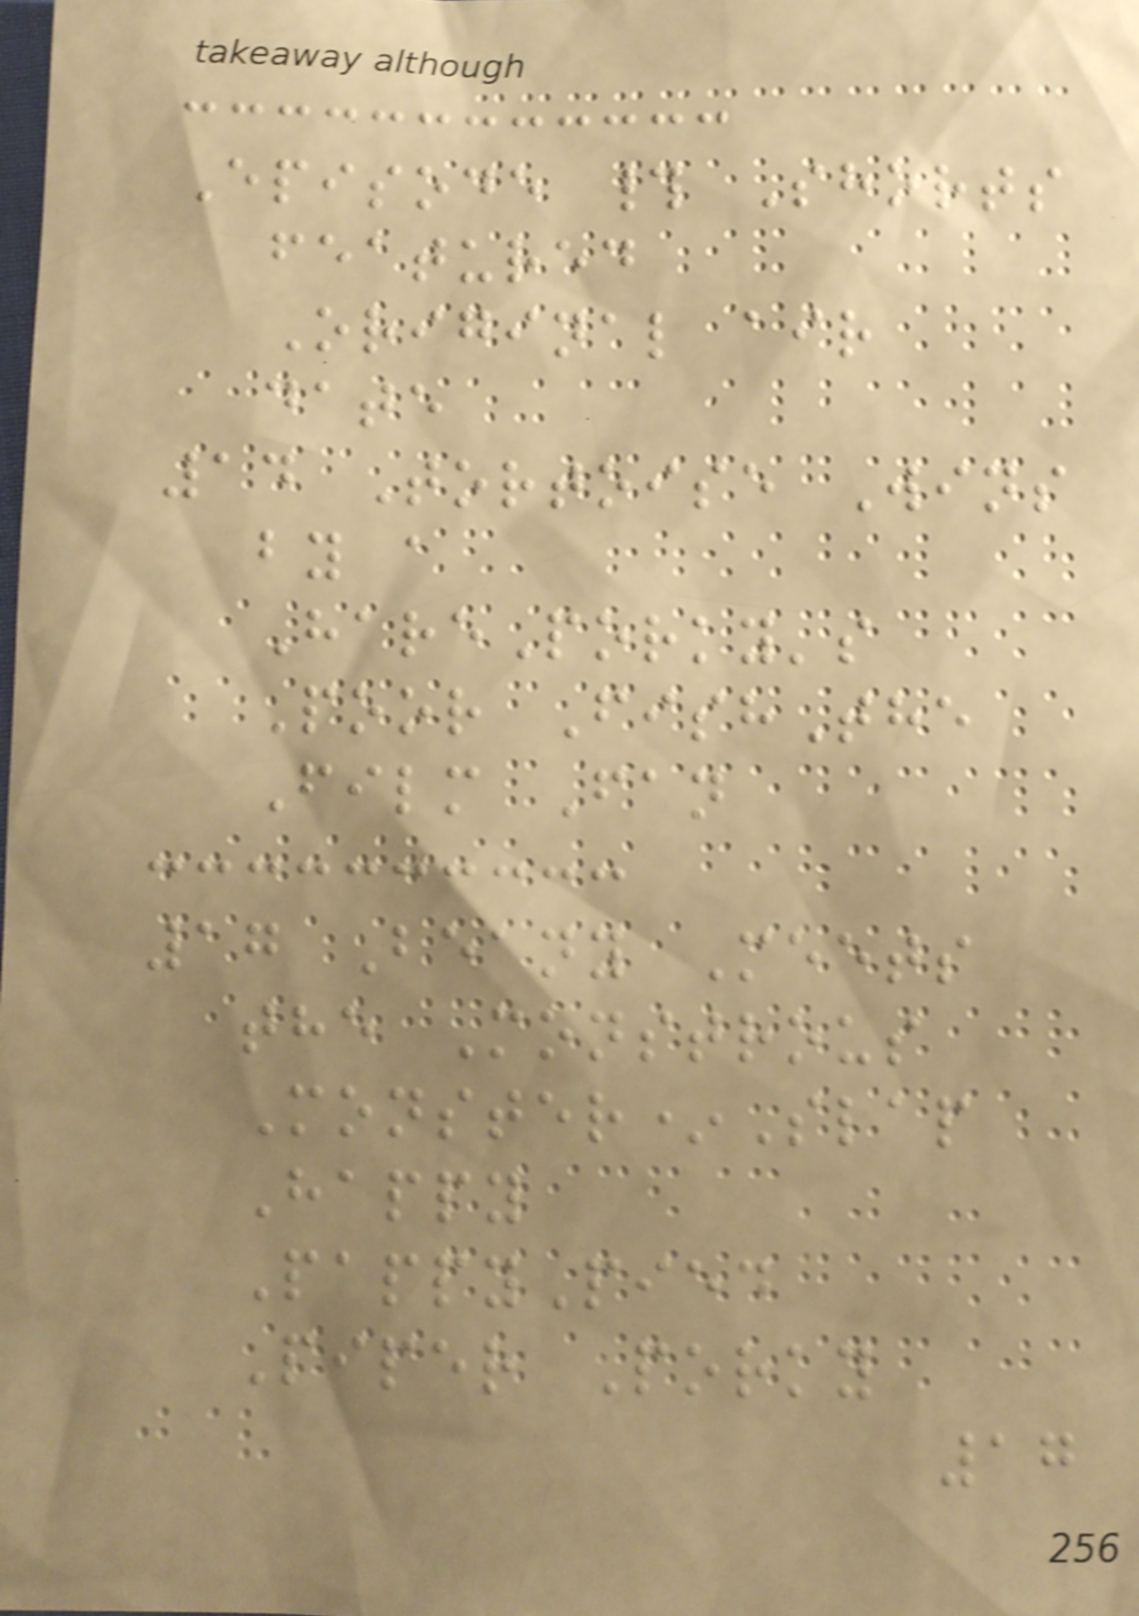Episode # Shorts
featured
Original air
date
14 Tortoise Wins
by a
HarePorky's
Poor FishThe
Film Fan
17 Beany Meets
the Monstrous
Monster*Slap
Happy
PappyPied
Piper Porky
17
